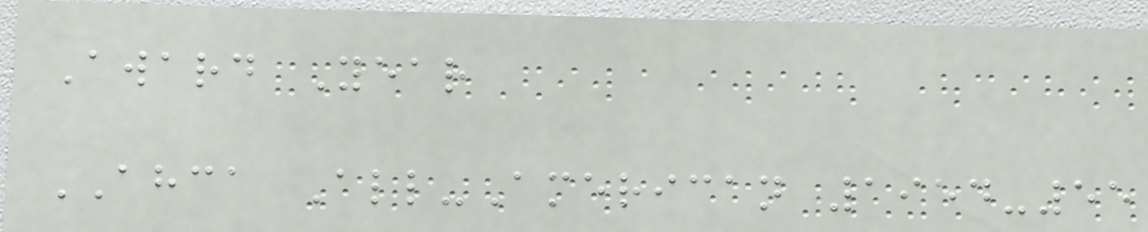Award Year
AHCA All-American 1954-55
